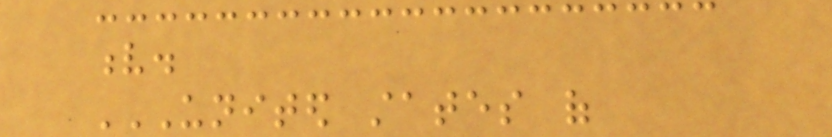v.
UNITED STATES OF
